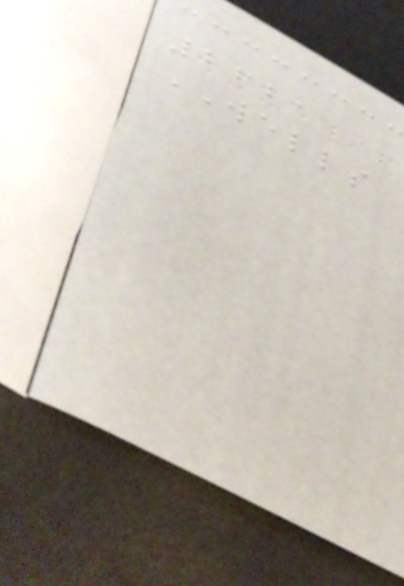2621
WELLS
